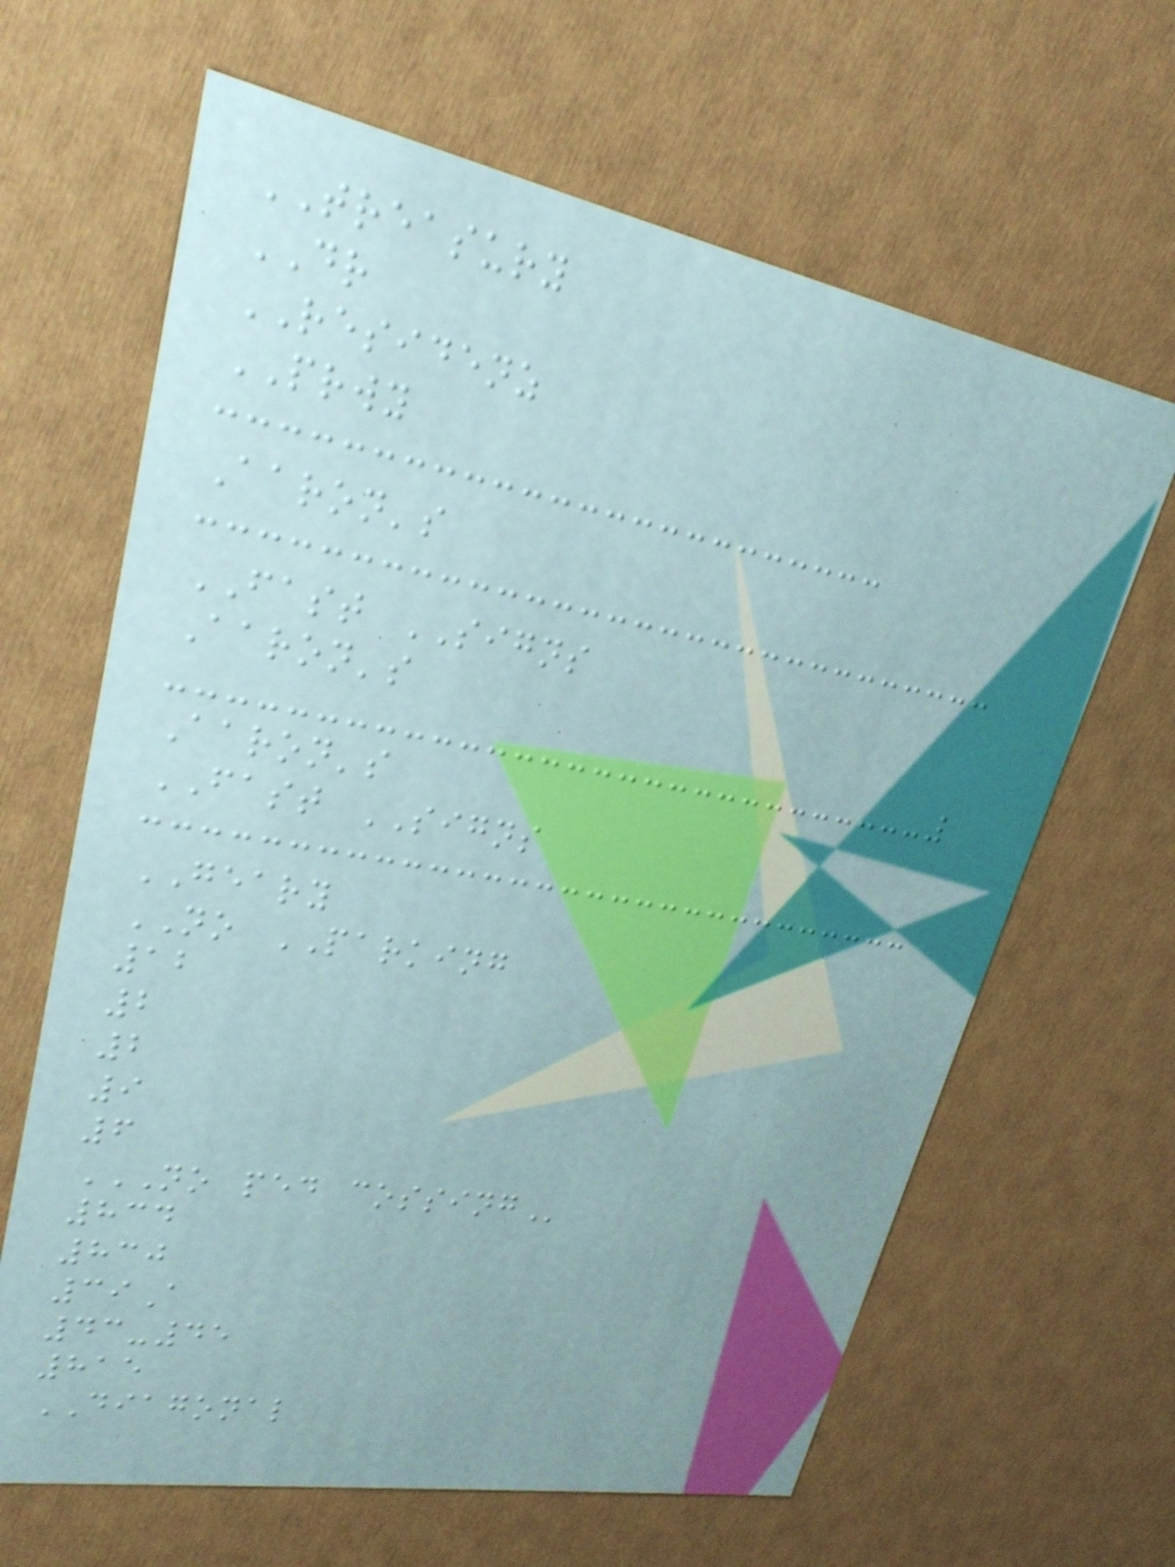TREASURY
DR
RESIDENZ
PRWY
Aaron's
FAST SIGNS
Aaron's
Aaron's
FAST SIGNS
GEARY
NO PARKING
12
2
2
9
6
NO PED COSSING
834
830
39A
43-45
815
DIAGONAL
